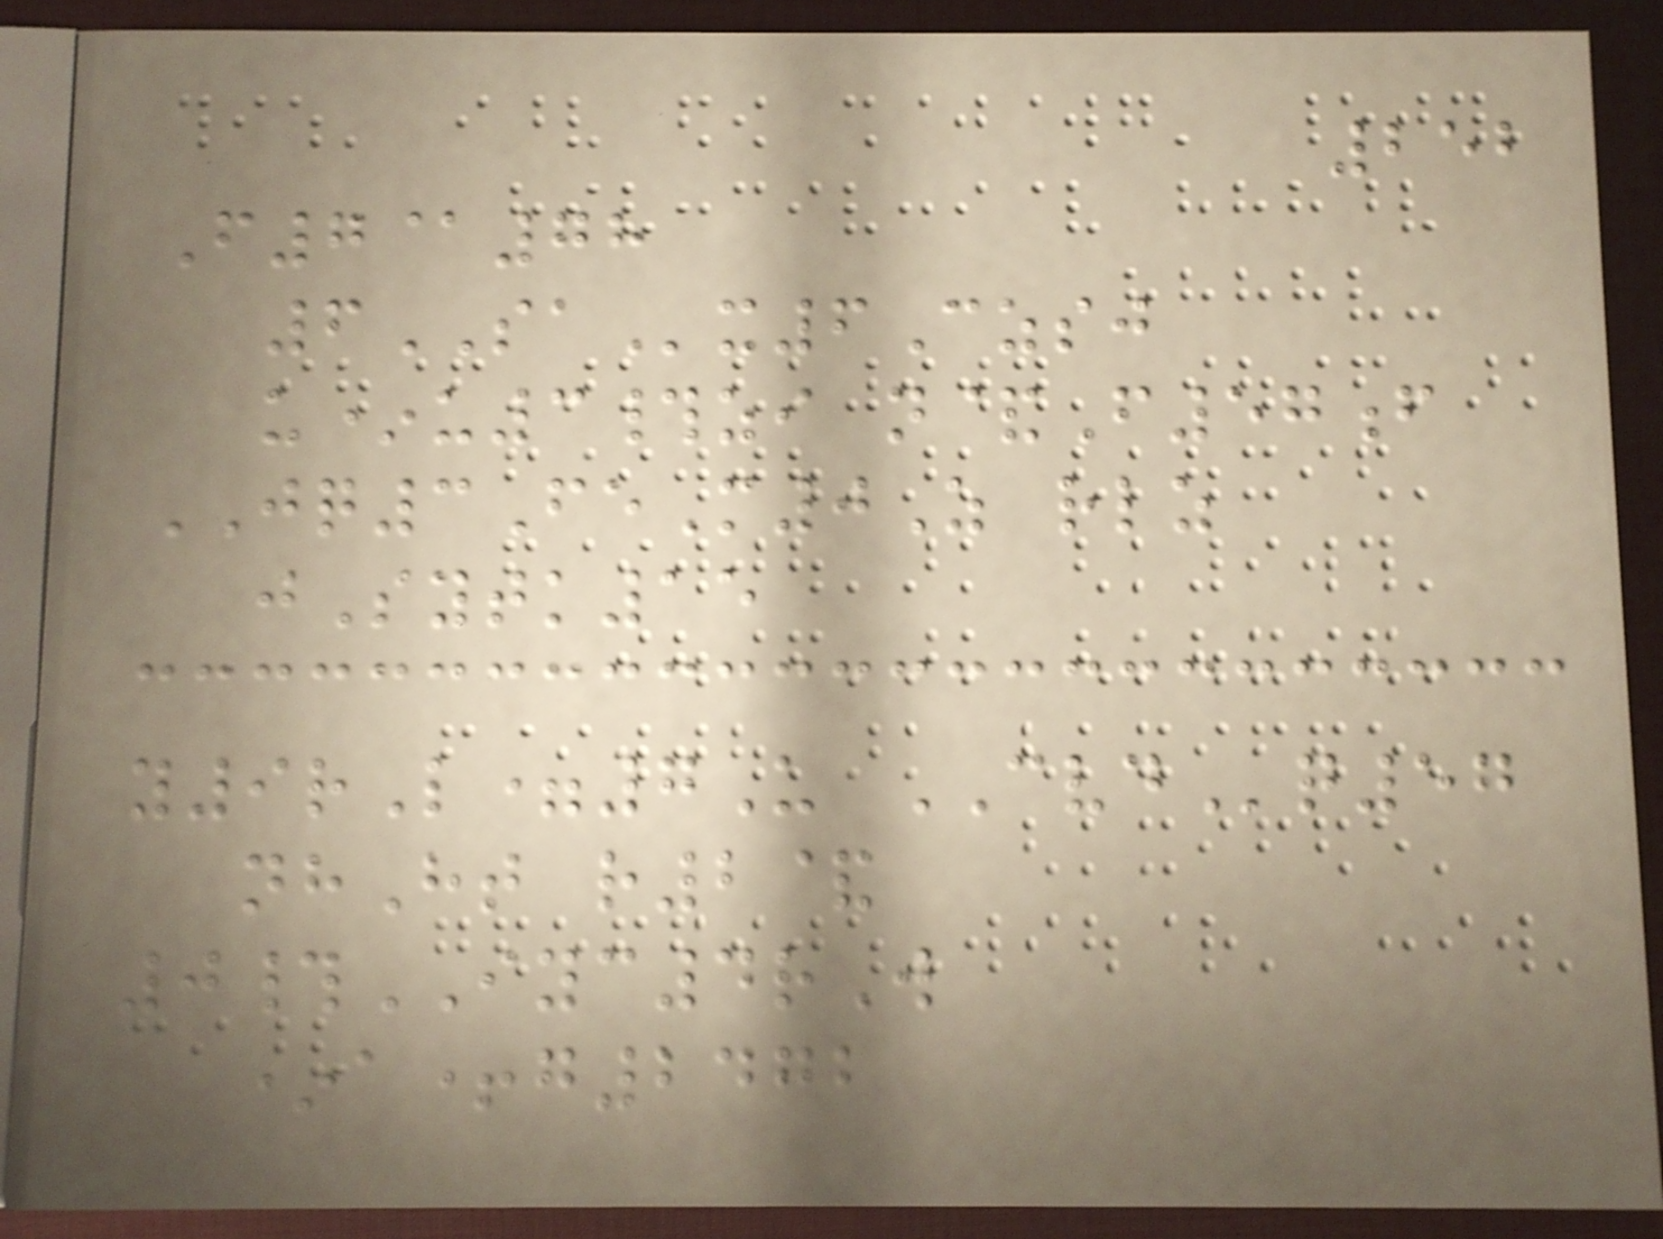252
F7@78
6SAx6Czsj
u*u3#zi n&F57f
JQ3FeM0Z rlz
jSytk15
y9rL=7U CVDq57
nhHt r2&
0#IYC4rW
*a+g2472
